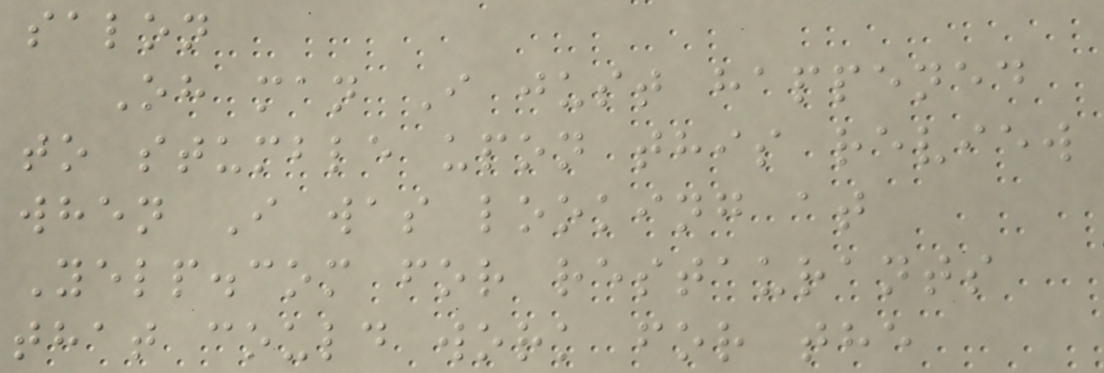salon
Oh man I just happened
to stumble upon this review
when I was looking at
Yelp.com for restaurants
that could work for the
